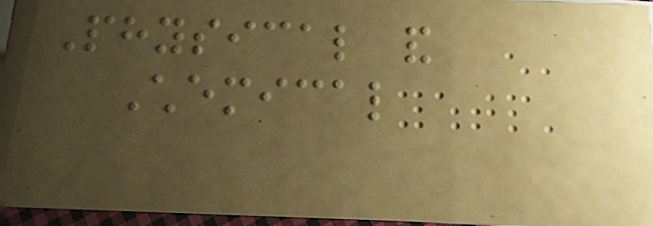Physical and
Chemical
